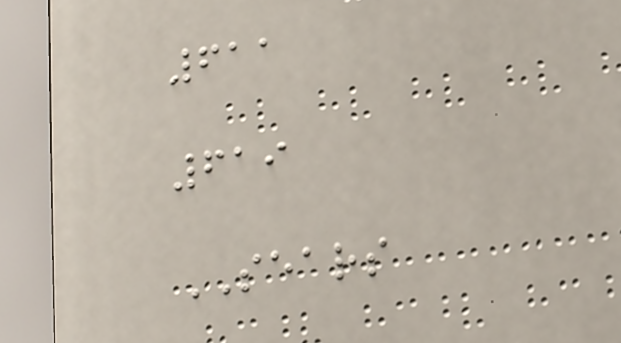611
619
SEARS
